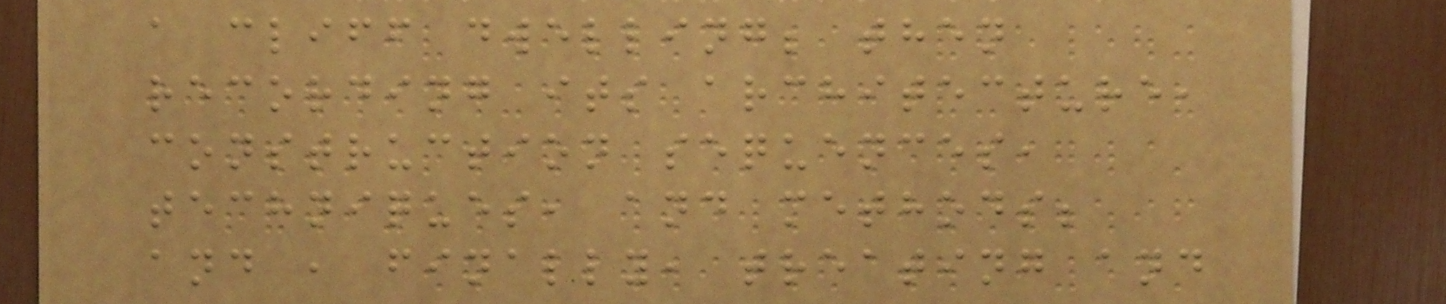a cliff dwelling; then
recording its architecture,
construction sequences,
techniques, and methods;
and , finally, treating and
